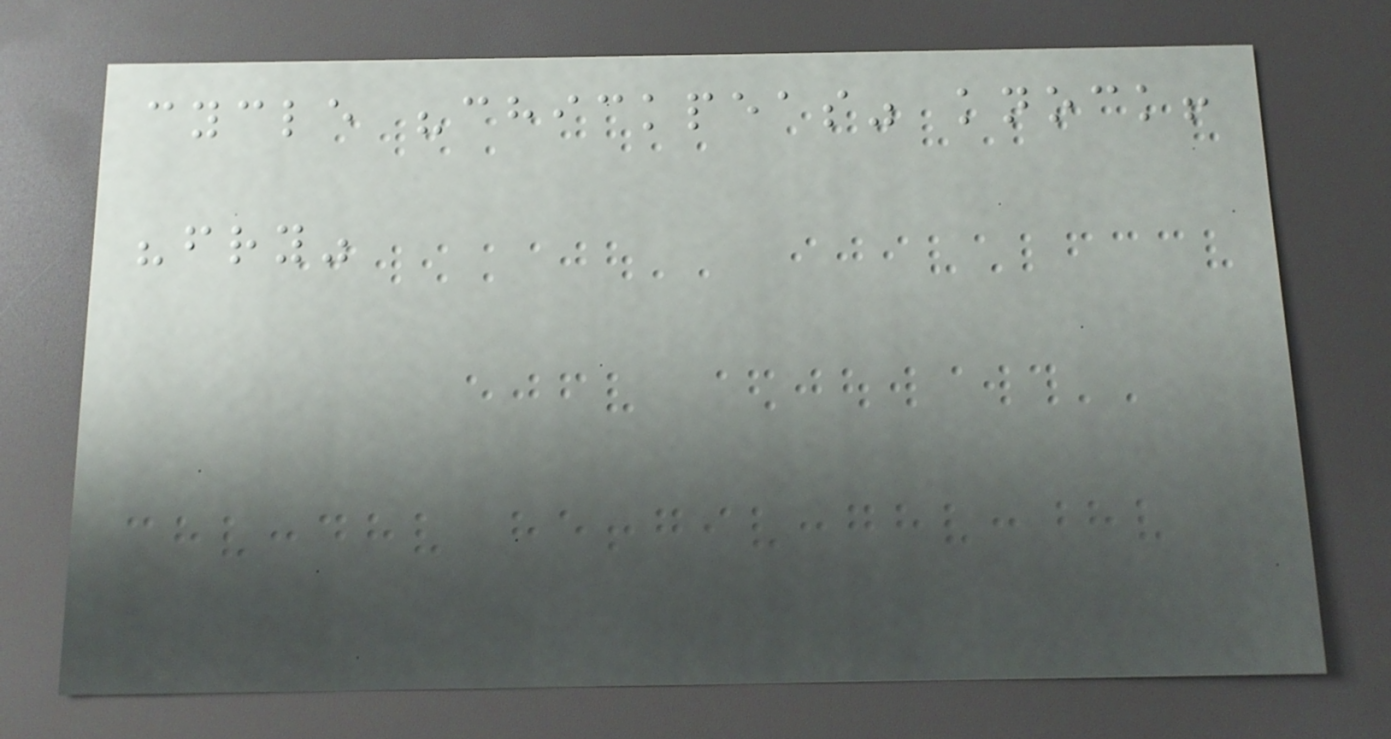cycle "chickpeas" knock!
"fry"
